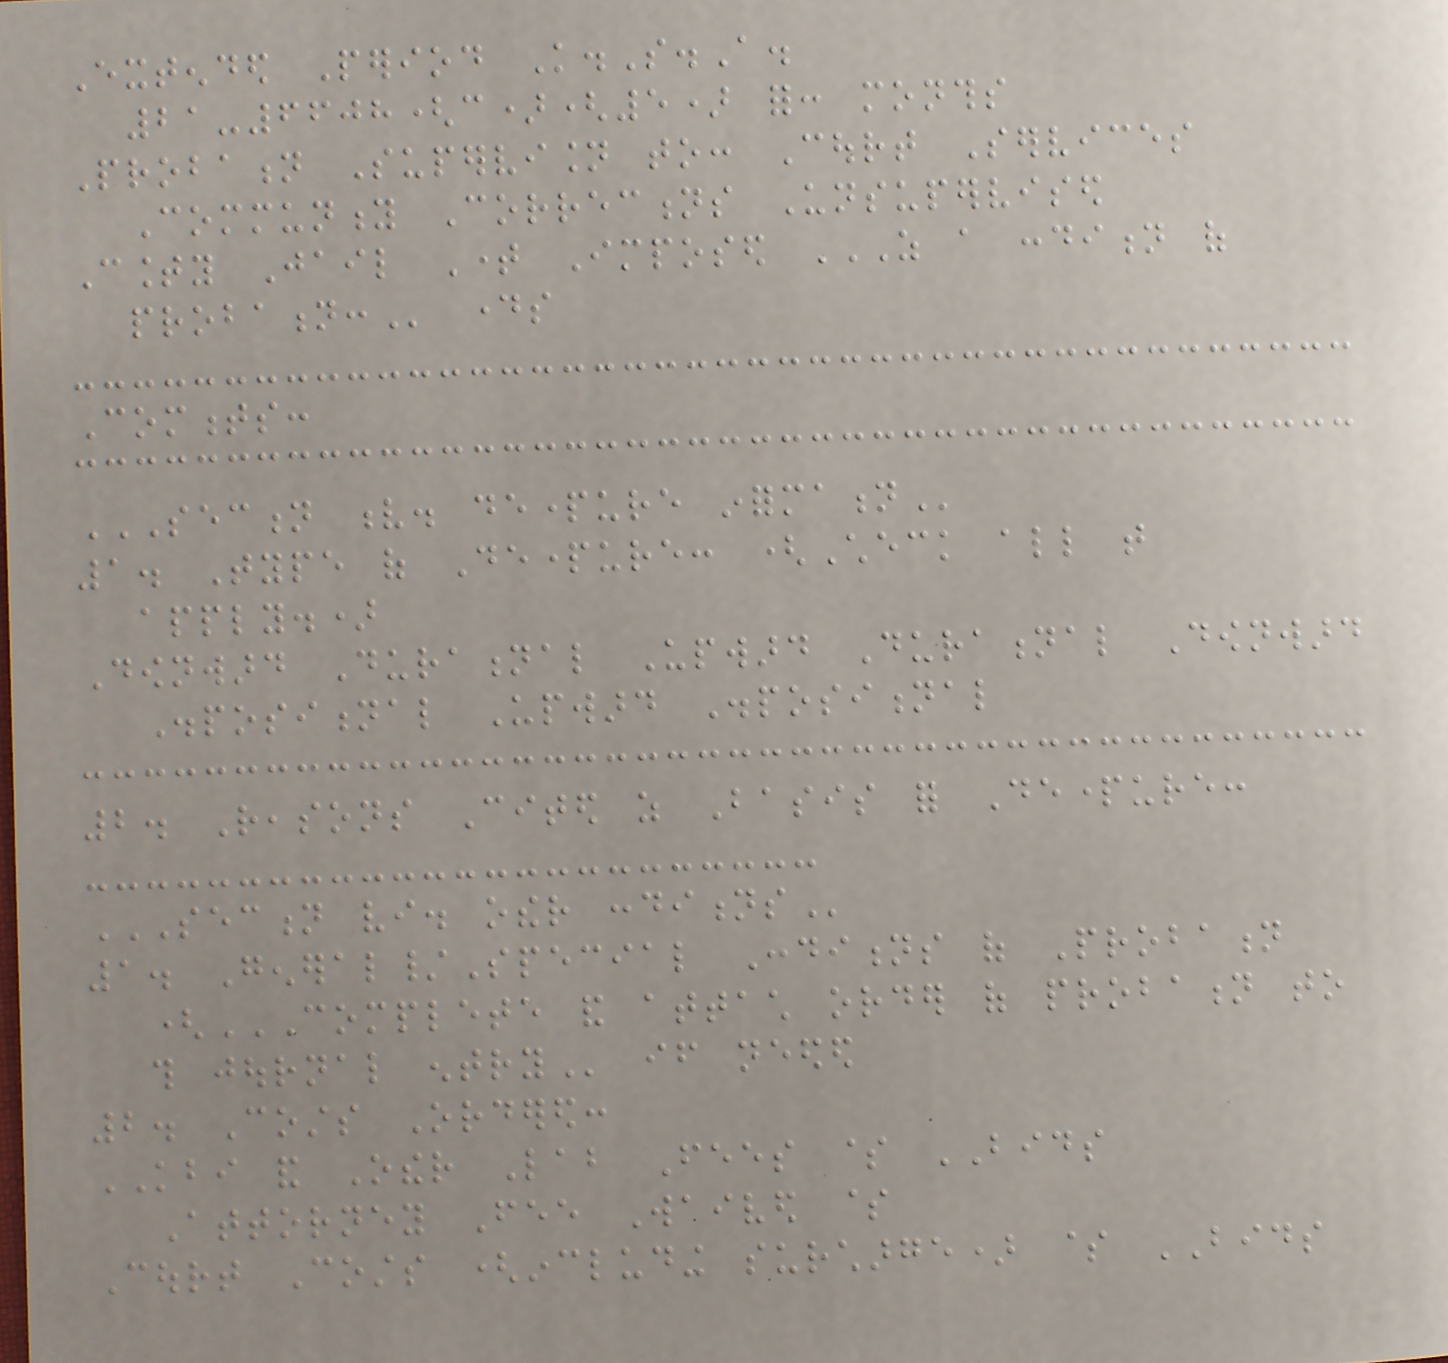Extended Period K.S.A.
21-6608(c)(5) for: months
Probation Supervision to: Court Services
Community Corrections Unsupervised
County Jail Time Imposed AS A CONDITION OF
PROBATION: days
Comments:
SECTION V. DEPARTURE INFORMATION
1. Type of Departure: (Check all that
apply.)
Downward Durational Upward Durational Downward
Dispositional Upward Dispositional
2. Reasons Cited as Basis for Departure:
SECTION VI. OTHER CONDITIONS
1. General/Special Conditions of Probation
(COMPLETE AND ATTACH ORDER OF PROBATION TO
THIS JOURNAL ENTRY if needed
2. Costs Ordered:
KBI and Other Lab Fees $ BIDS
Attorney Fee Waived $
Court Costs (including surcharge) $ BIDS
